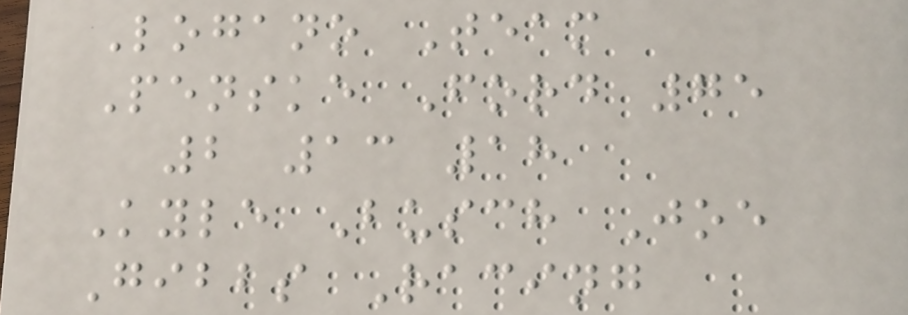Logano Team
Penske Ford 75
2 13 18
Kyle Busch Joe
Gibbs Racing
